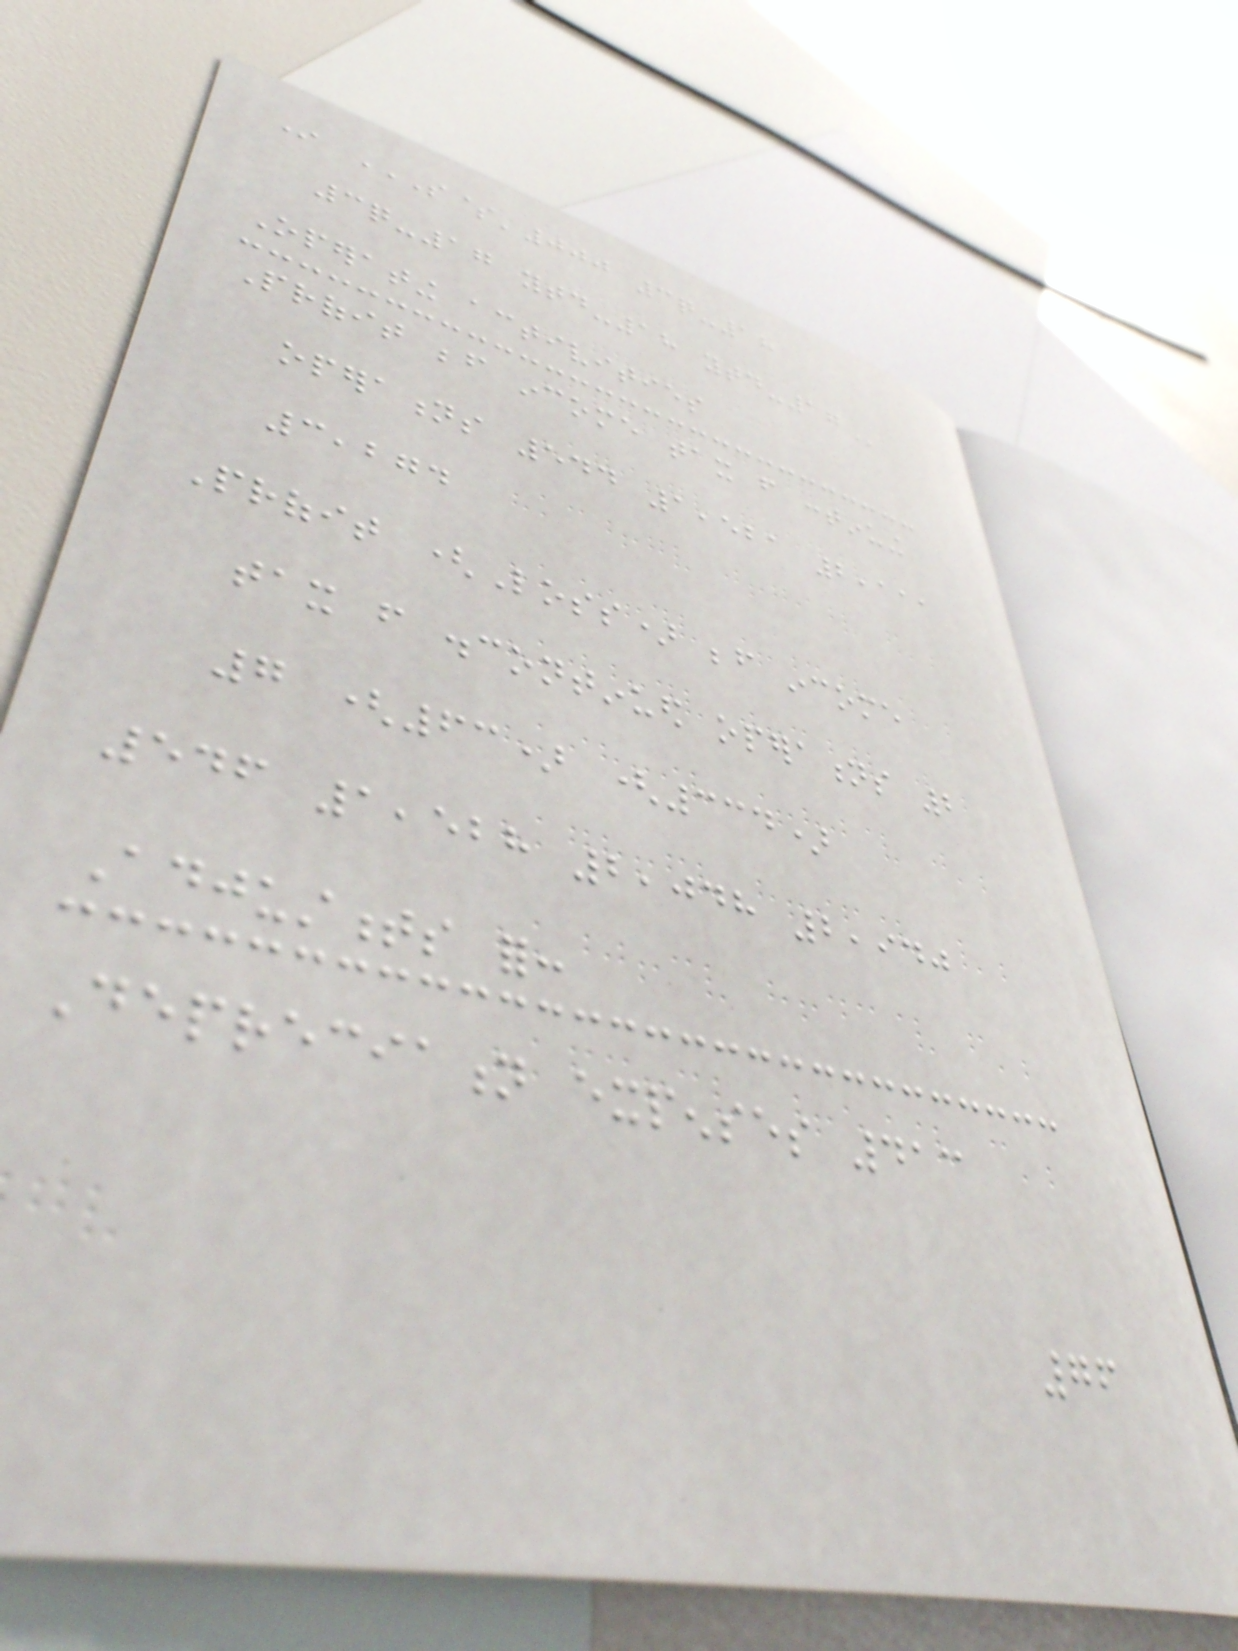In S$'000 3Q-18
3Q-17 YTD-18 YTD-17
Operating activities
Profit before income tax from continuing
operations 544 1,521 2,111
3,274
Profit (Loss) before income
tax from discontinued operations 2
7 (63) (334)
546 1,528 2,048 2,940
Adjustments for:
Depreciation expenses 413
76
